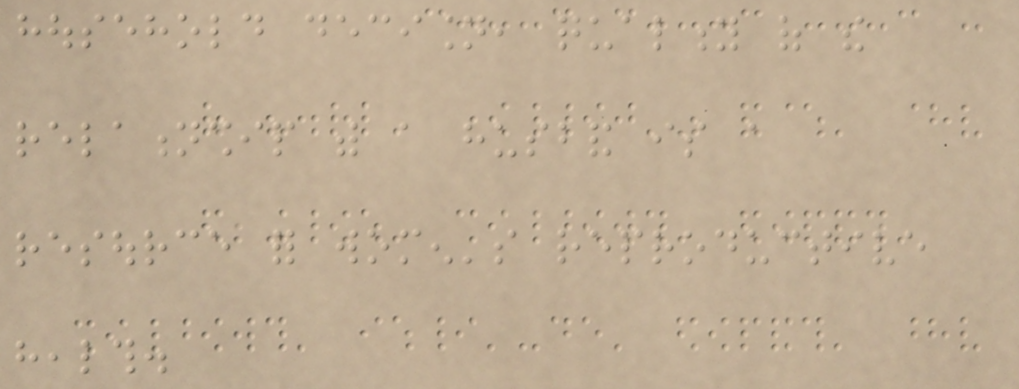household decision, quality of the
relationship with a husband is a
resource for women's reproductive
health.
